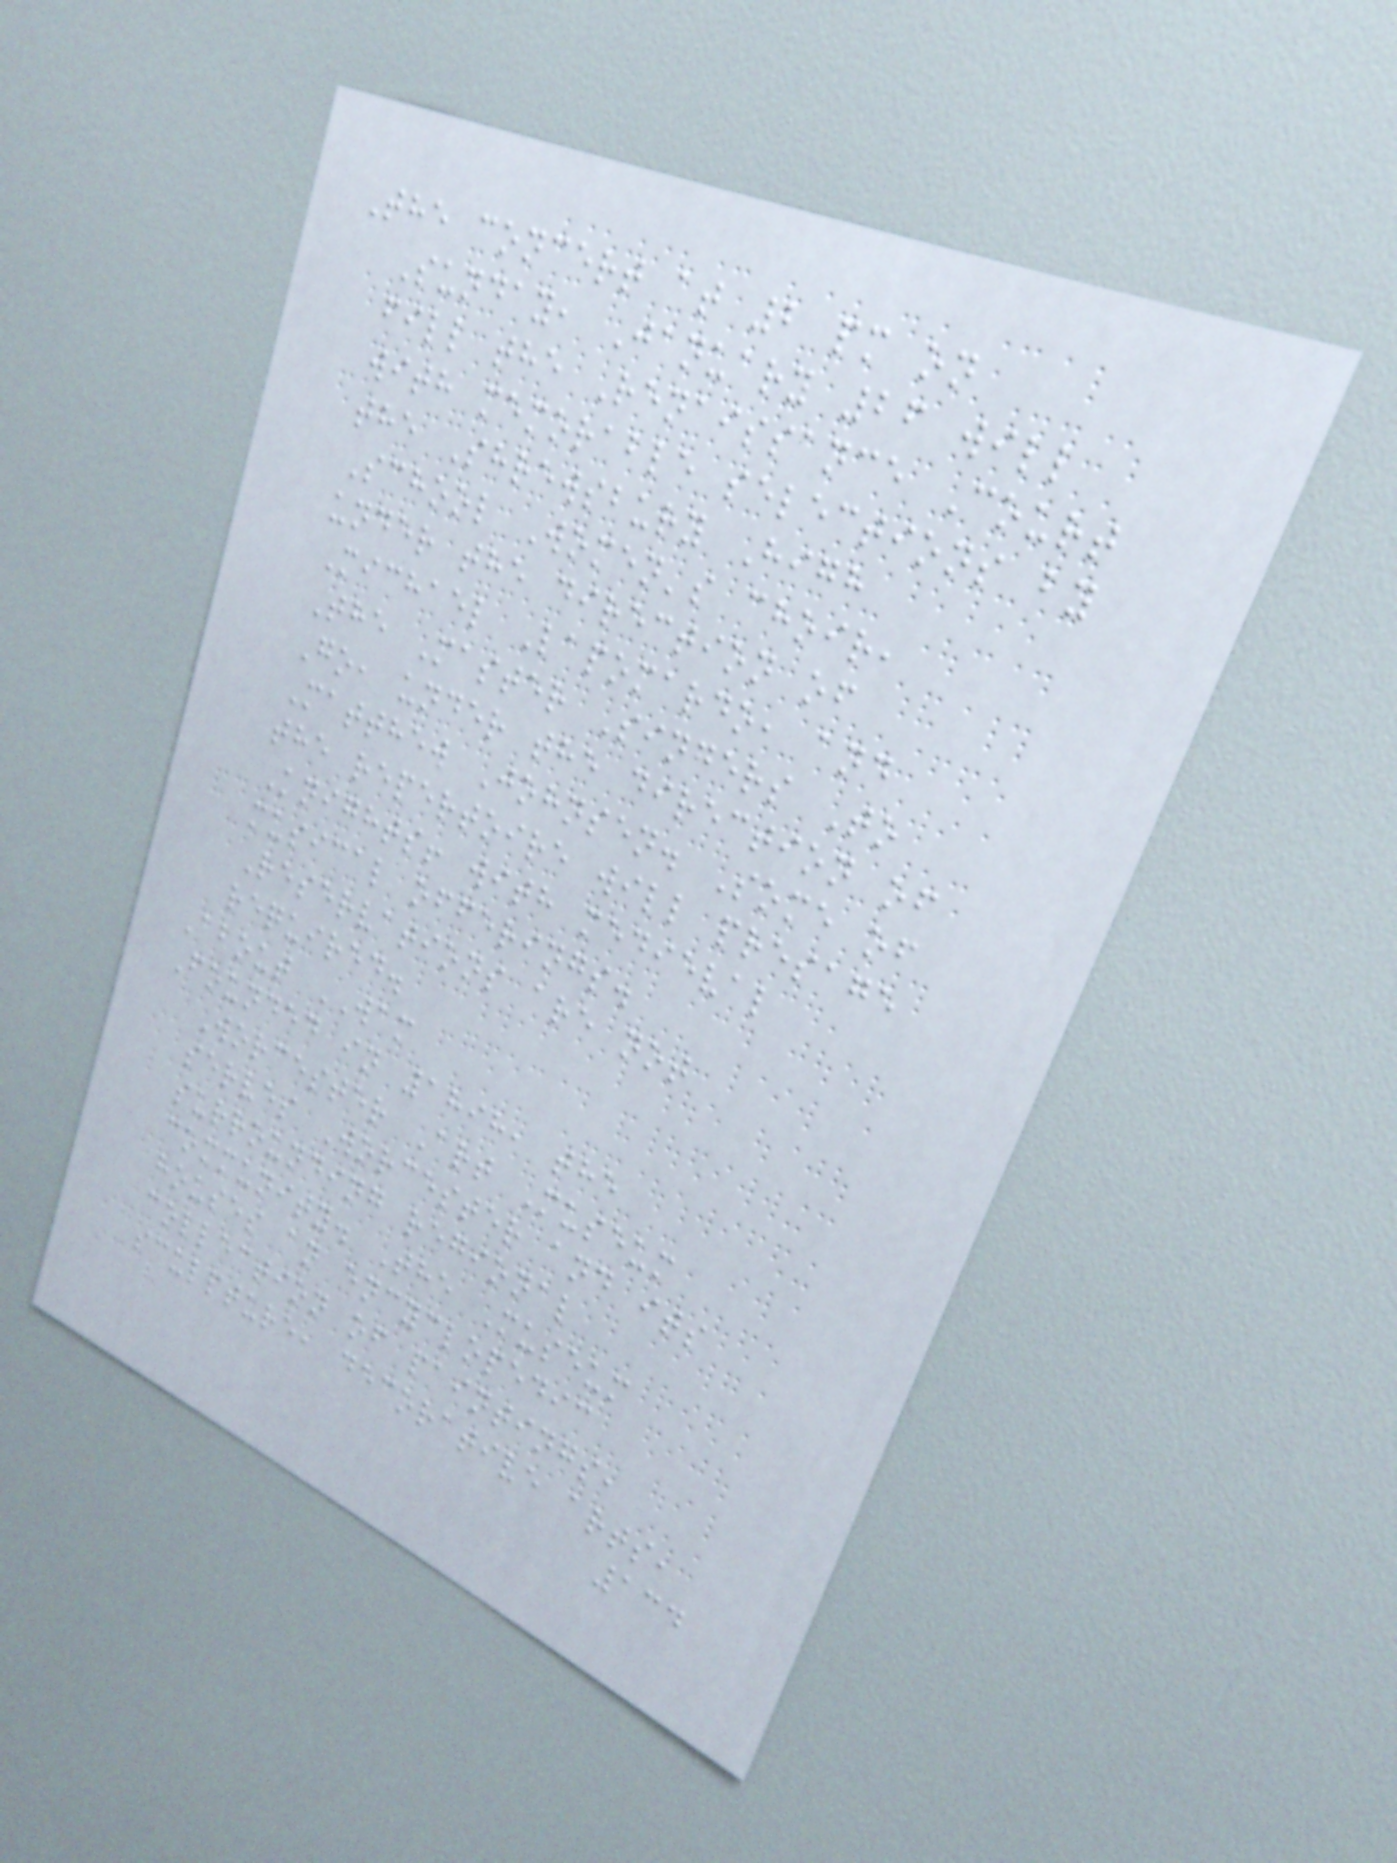The concert at 2 pm on
Sunday, January 26 will
fill the Renaissance Court
with memorable selections by
the Shrewsbury High
School Women's choir,
under the direction of
Michael Lapomardo, and
The Master Singers To
Go, under the direction of
Matthew Johnsen. Some of
the repertoire will presage
Knights! with medieval
musical offerings.
Reservations are not
required.
About WAM
Founded in 1898, the
Worcester Art Museum
serves Worcester and its
surrounding regional
community. The Museum
houses an encyclopedic
collection of paintings,
sculpture, decorative arts,
134
